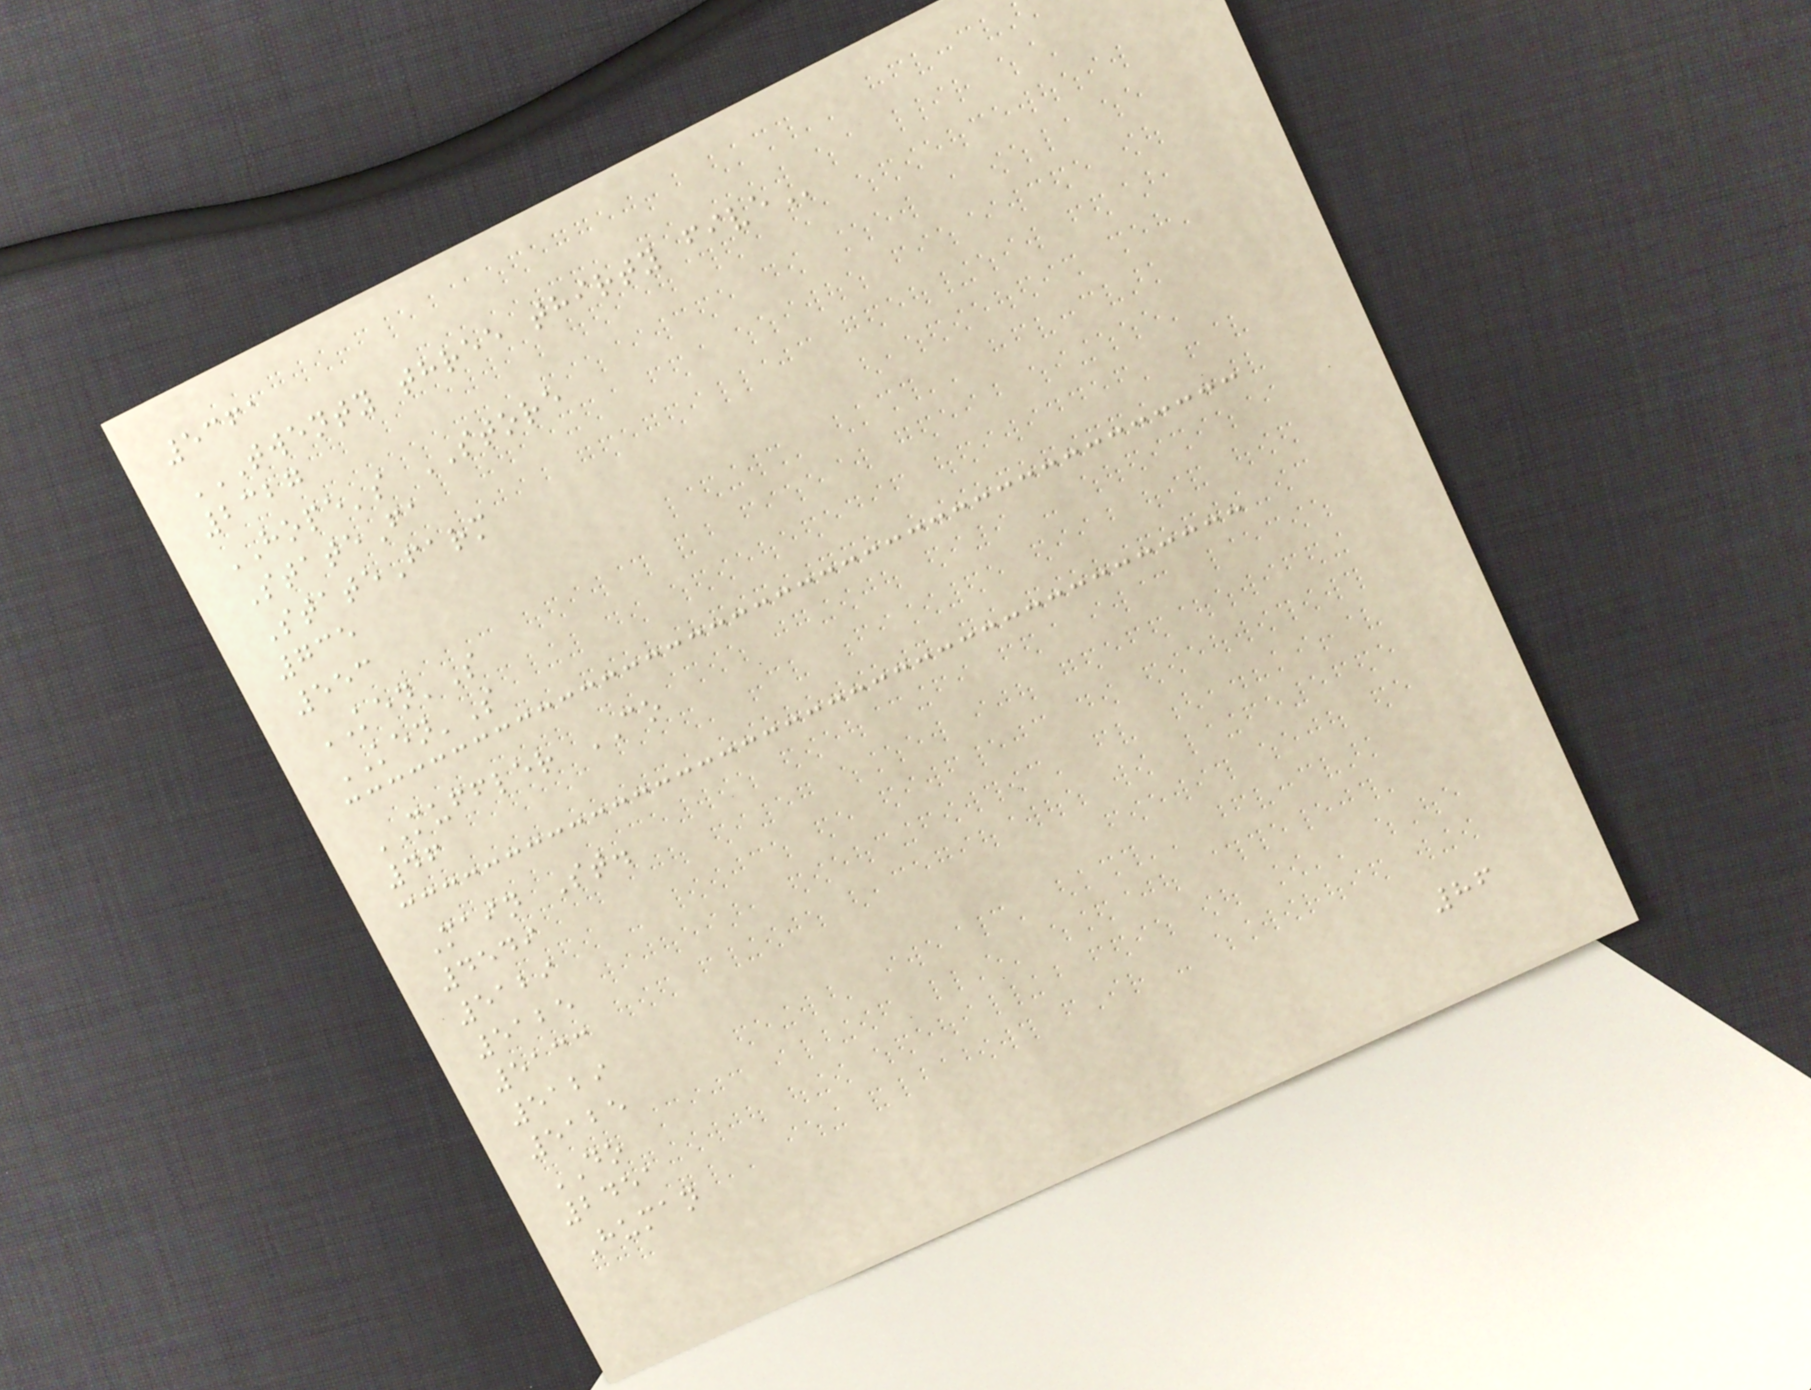5361
TWENTY THREE THIRTY FIVE
2327
HOPE's STORE
StateFa
StateFarm
735
553
KEN'S
KEN'S
MUFFLER CO
46
Main St.
4549
5129
5125
5133
5129
5125
DO
2451
Human
86
